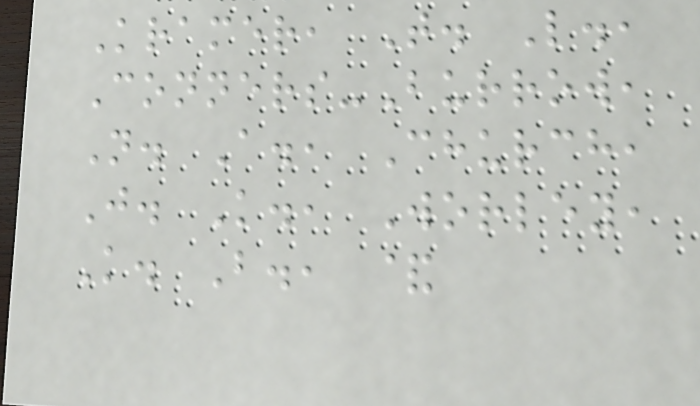Kramer, T. L.,
Conners-Burrow,
N. A., Church,
J. K., Worley,
K. B., &
